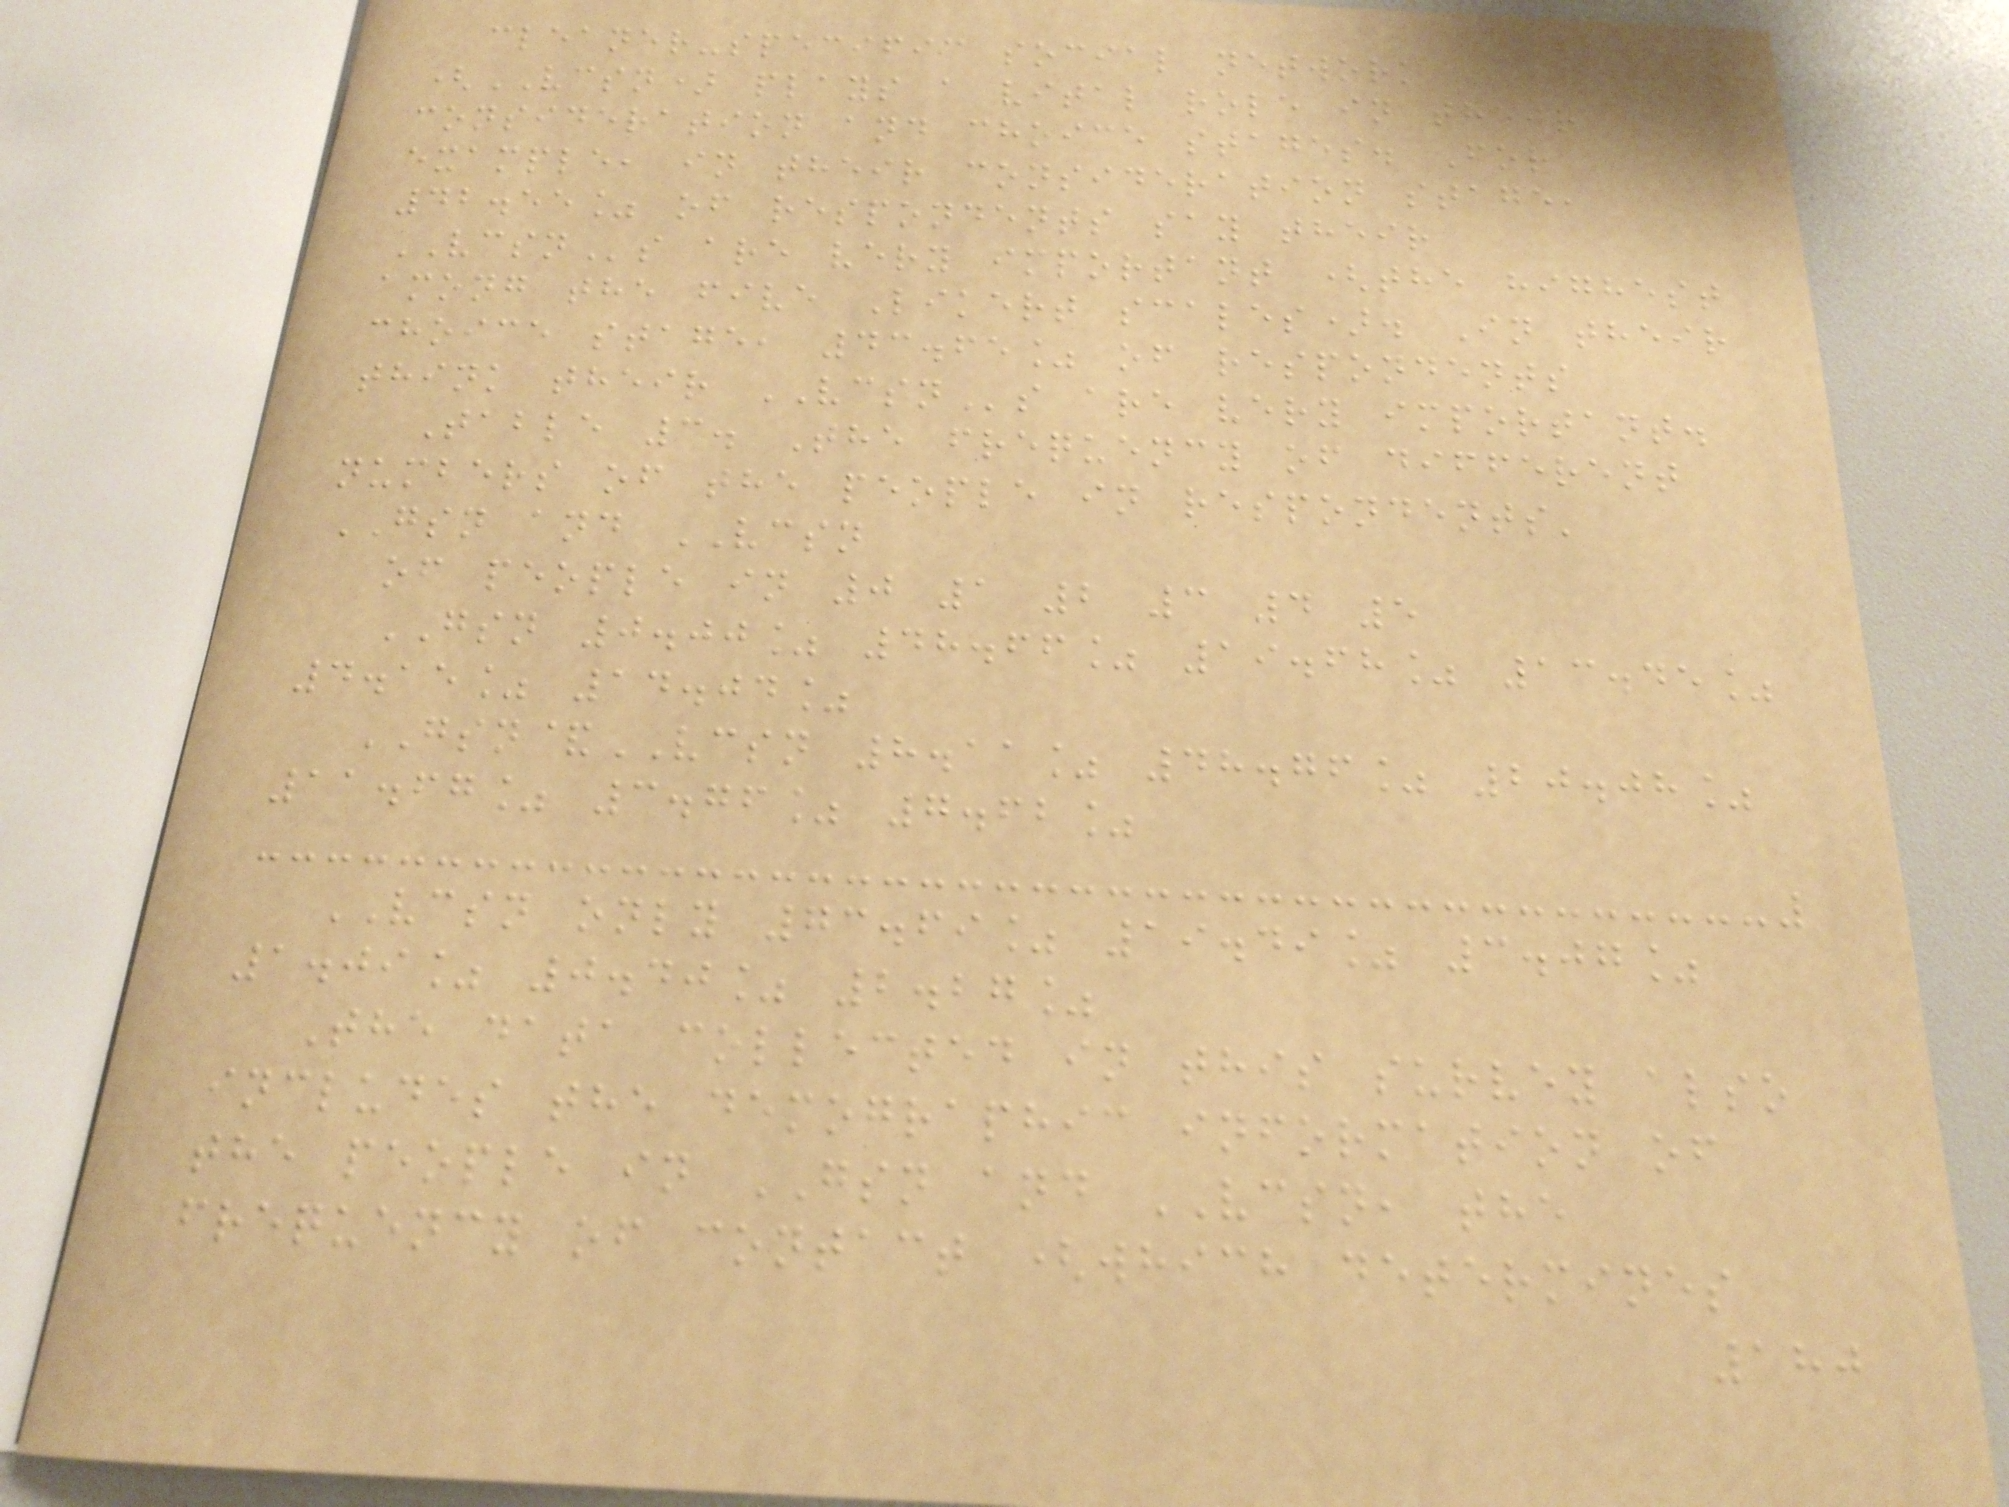cleaner-specific social network
(VCSN) plays a vital role in their
consideration and choice stages. For
example, in their consideration stage,
42.55% of respondents say their
VCSNs are very important (the highest
among the five Likert scales). In their
choice stage, 43.65% of respondents
think their VCSNs are very important.
Table 3. The frequency of different
numbers of the people in respondents'
GSN and VCSN
of people in 0 1 2 3 4 5
GSN 0.00% 48.66% 19.68% 13.45%
4.15% 14.04%
GSN&VCSN 8.11% 48.76% 20.08%
11.67% 3.76% 7.62%
VCSN only 73.69% 19.49% 3.07%
1.09% 0.40% 2.27%
The data collected in this survey also
includes the demographic information of
the people in GSN and VCSN, the
frequency of contact (which determines
180
